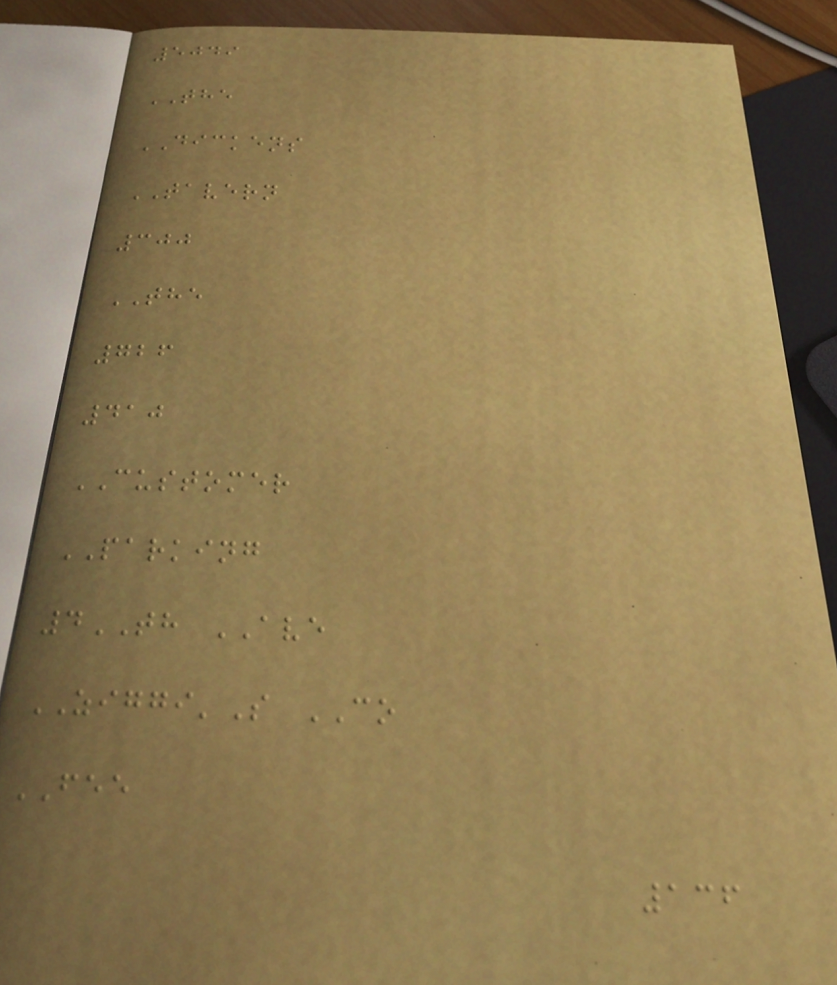5049
THE
DICKENS
TAVERN
300
THE
726
410
CUSTOMER
PARKING
4TH AVE
ZIGGI'S CO
FEE
136
